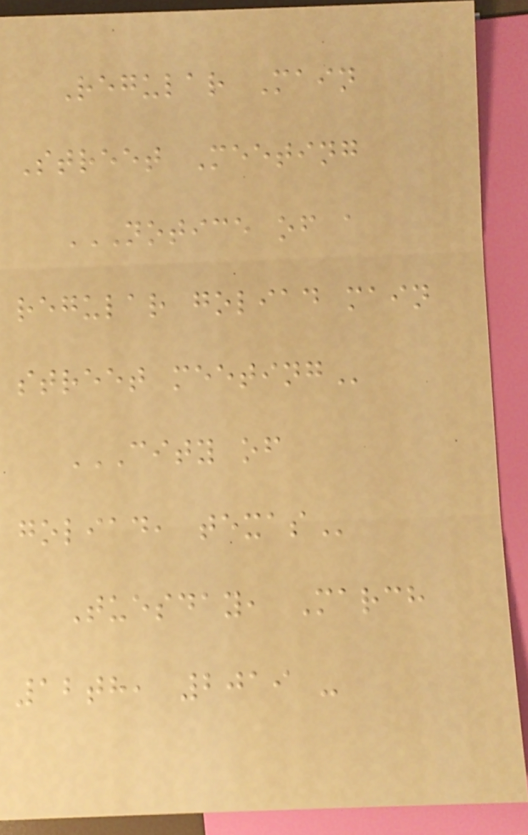Regular Main
Street Meeting
NOTICE OF A
REGULAR GOLIAD MAIN
STREET MEETING
CITY OF
GOLIAD, TEXAS
Tuesday, March
12th, 2019 -
